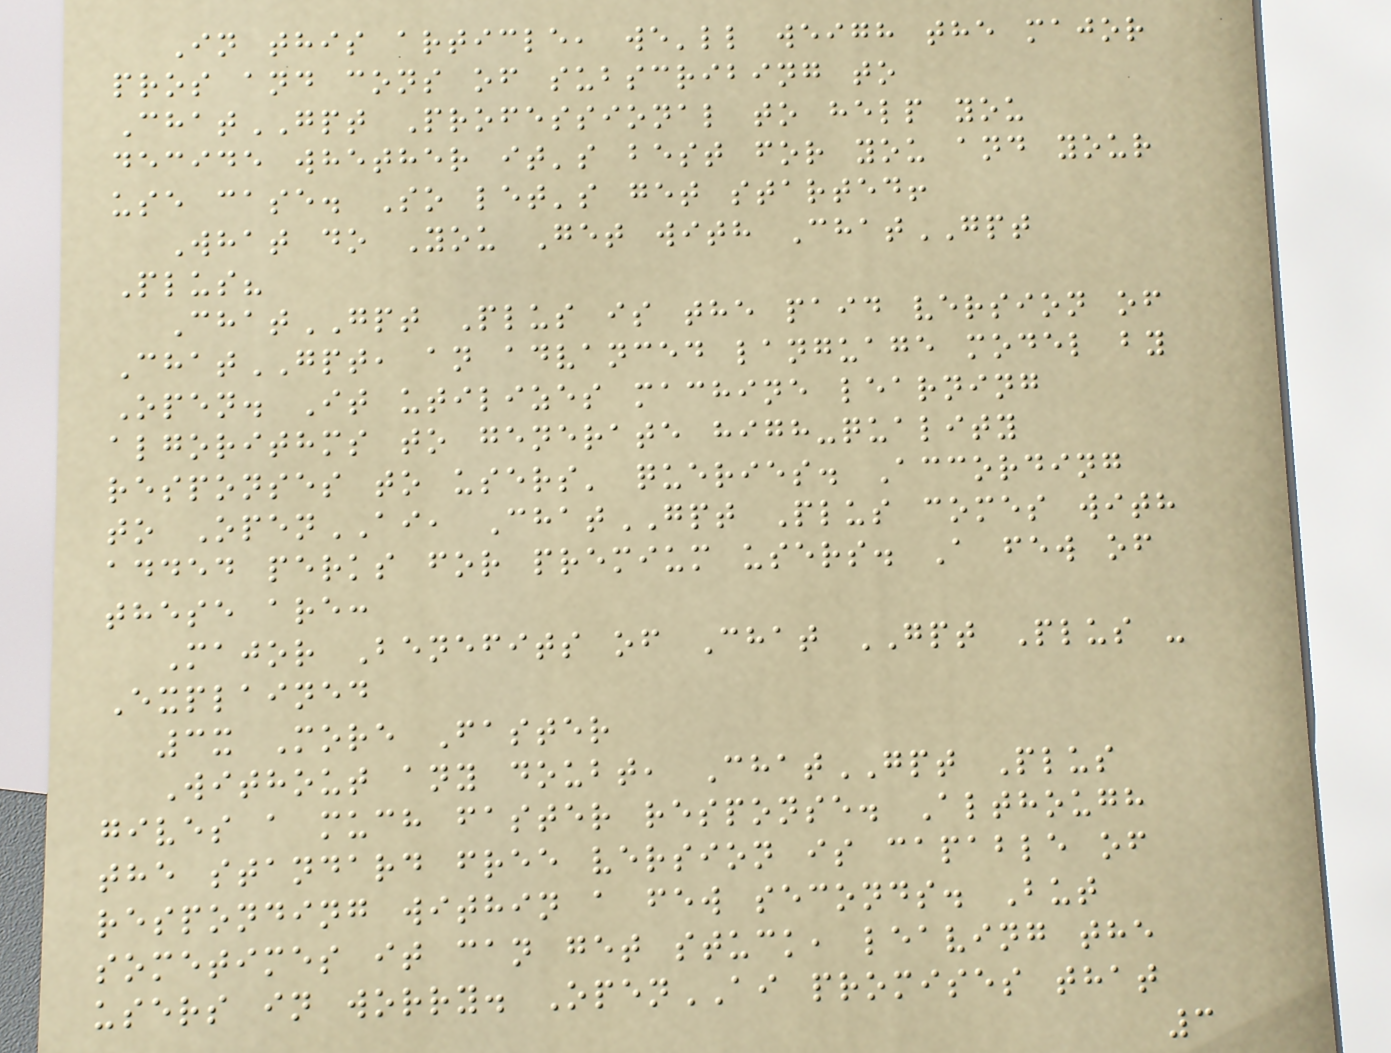In this article, we'll weigh the major
pros and cons of subscribing to
ChatGPT Professional to help you
decide whether it's best for you and your
use case. So let's get started!
What do You Get with ChatGPT
Plus?
ChatGPT Plus is the paid version of
ChatGPT, an advanced language model by
Open. It utilizes machine learning
algorithms to generate high-quality
responses to users' queries. According
to OpenAI, ChatGPT Plus comes with
added perks for premium users. A few of
these are:
Major Benefits of Chat GPT Plus -
Explained
3x More Faster
Without any doubt, ChatGPT Plus
gives a much faster response. Although
the standard free version is capable of
responding within a few seconds. But
sometimes it can get stuck, leaving the
users in worry. OpenAI promises that
3
